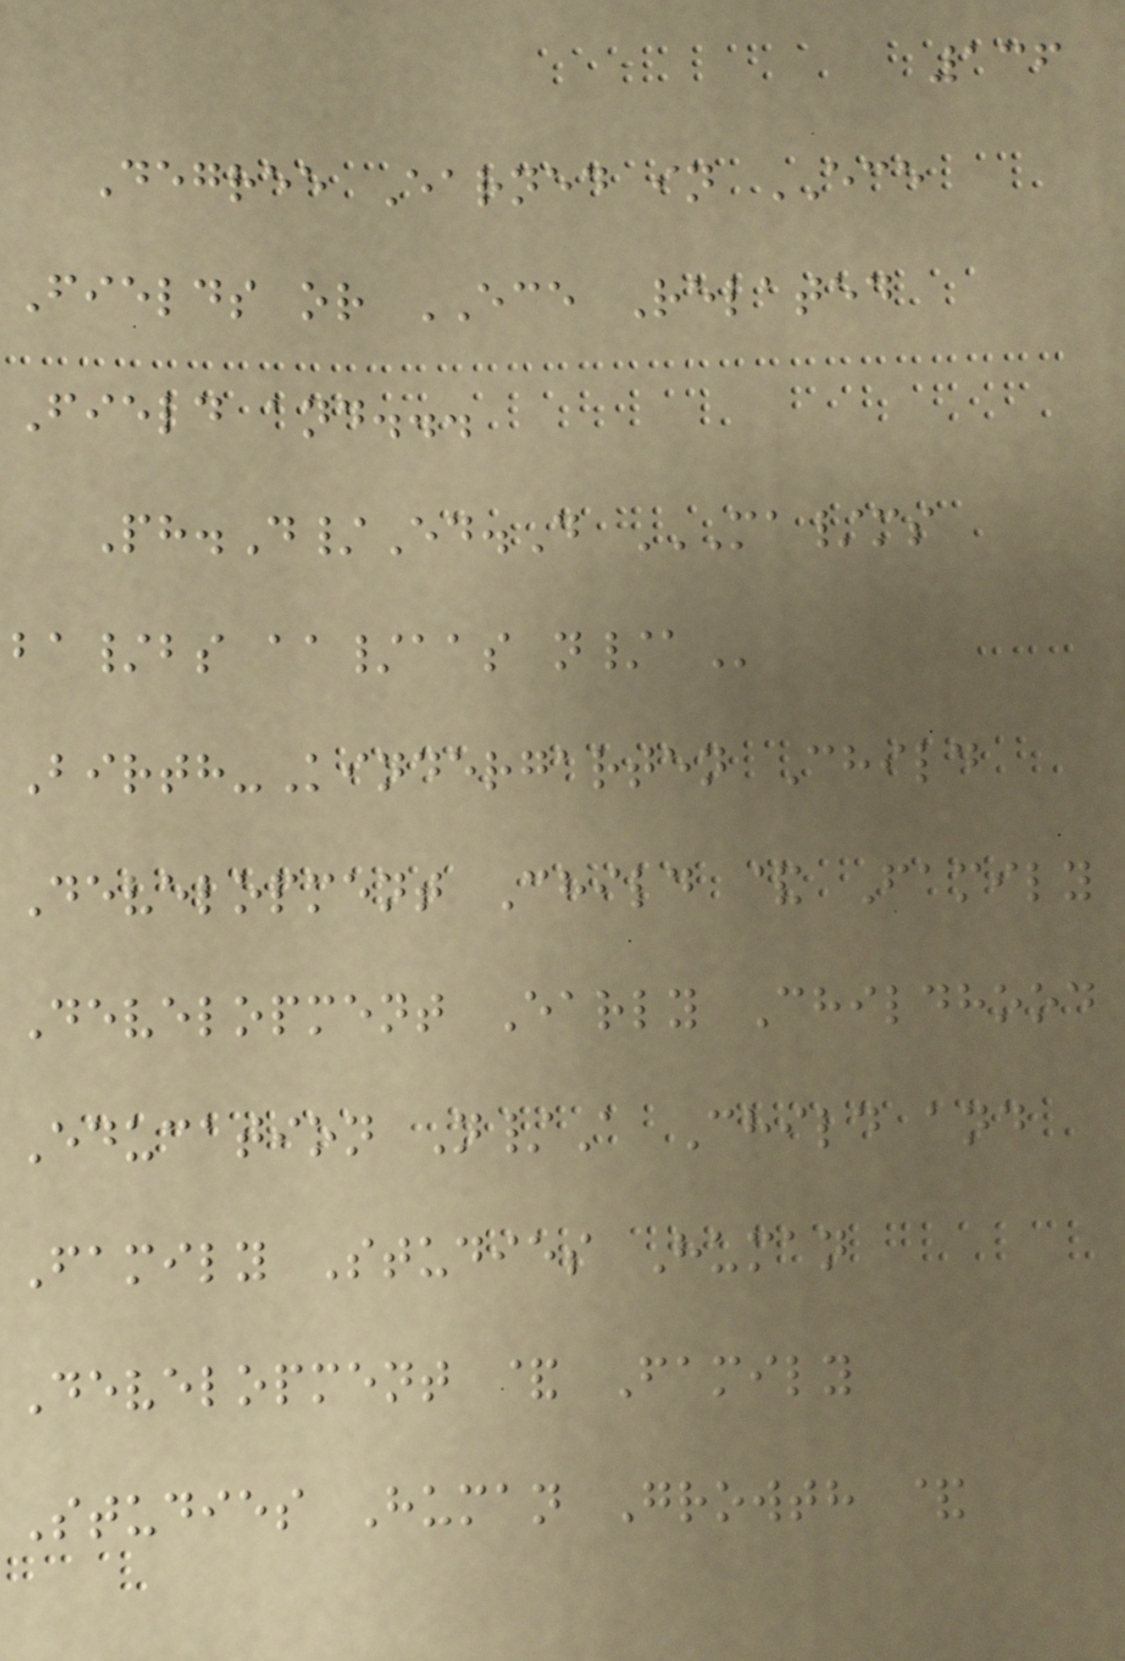136
Degree Earned in ECE
Fields or ECE Related
Field and...
Ph.D/Ed.D MA/MS
BA/BS AA/AAS N/A
Birth-Kindergarten Child
Development Child & Family
Development Early Childhood
Education N/A Child and
Family Studies Human
Development & Family
Studies Human Growth &
